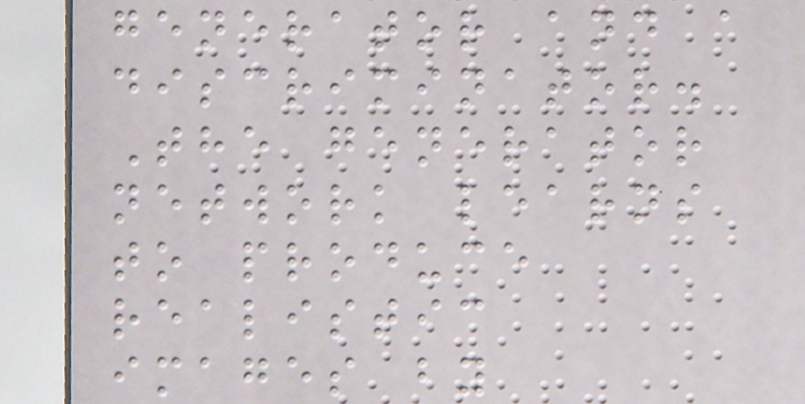generator and a
discriminator.
The generator
network learns
to produce
realistic
images by
